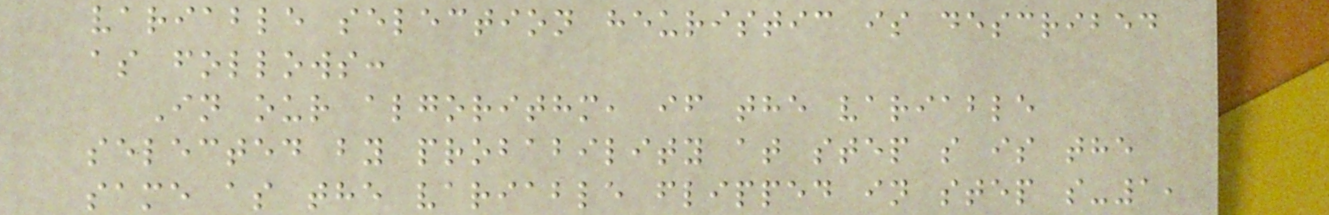variable selection heuristic is described
as follows:
In our algorithm, if the variable
selected by probability at step s is the
same as the variable flipped in step s-1,
